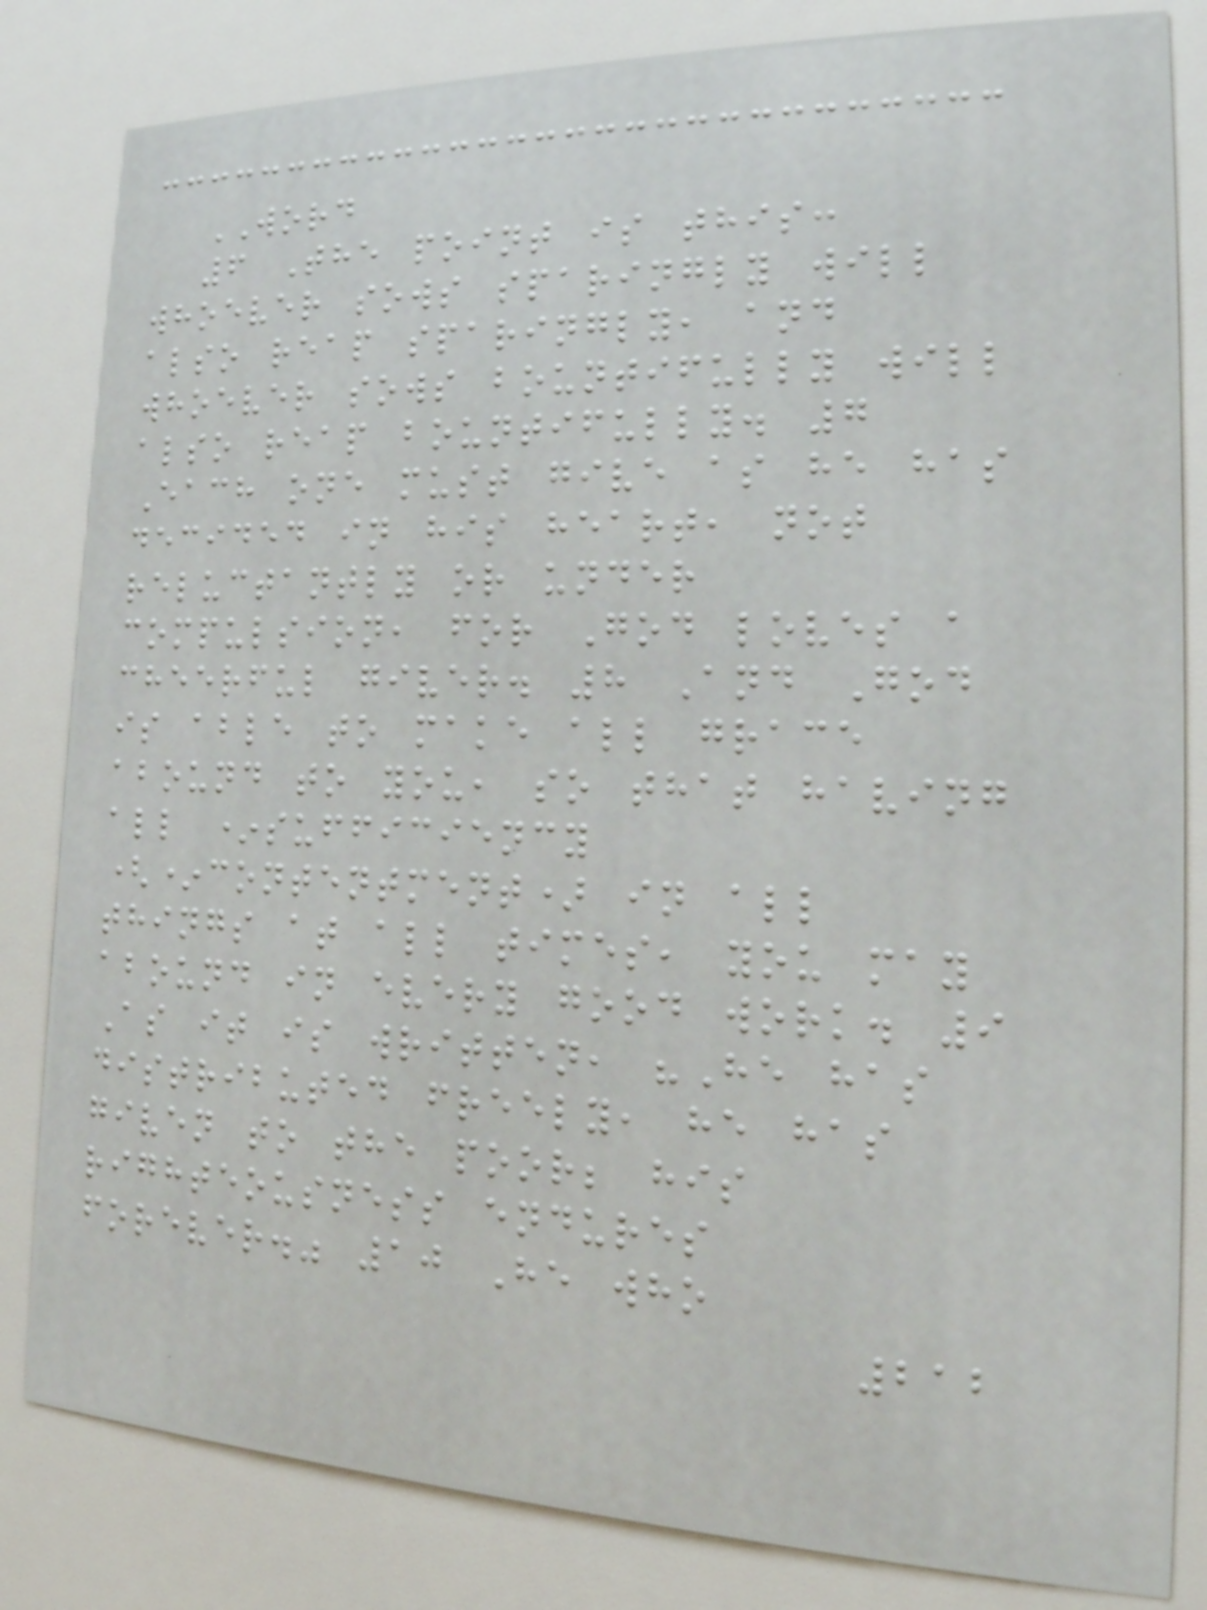WORD
6 The point is this:
whoever sows sparingly will
also reap sparingly, and
whoever sows bountifully will
also reap bountifully. 7
Each one must give as he has
decided in his heart, not
reluctantly or under
compulsion, for God loves a
cheerful giver. 8 And God
is able to make all grace
abound to you, so that having
all *sufficiency
(*contentment) in all
things at all times, you may
abound in every good work. 9
As it is written, "He has
distributed freely, he has
given to the poor; his
righteousness endures
forever." 10 He who
212
